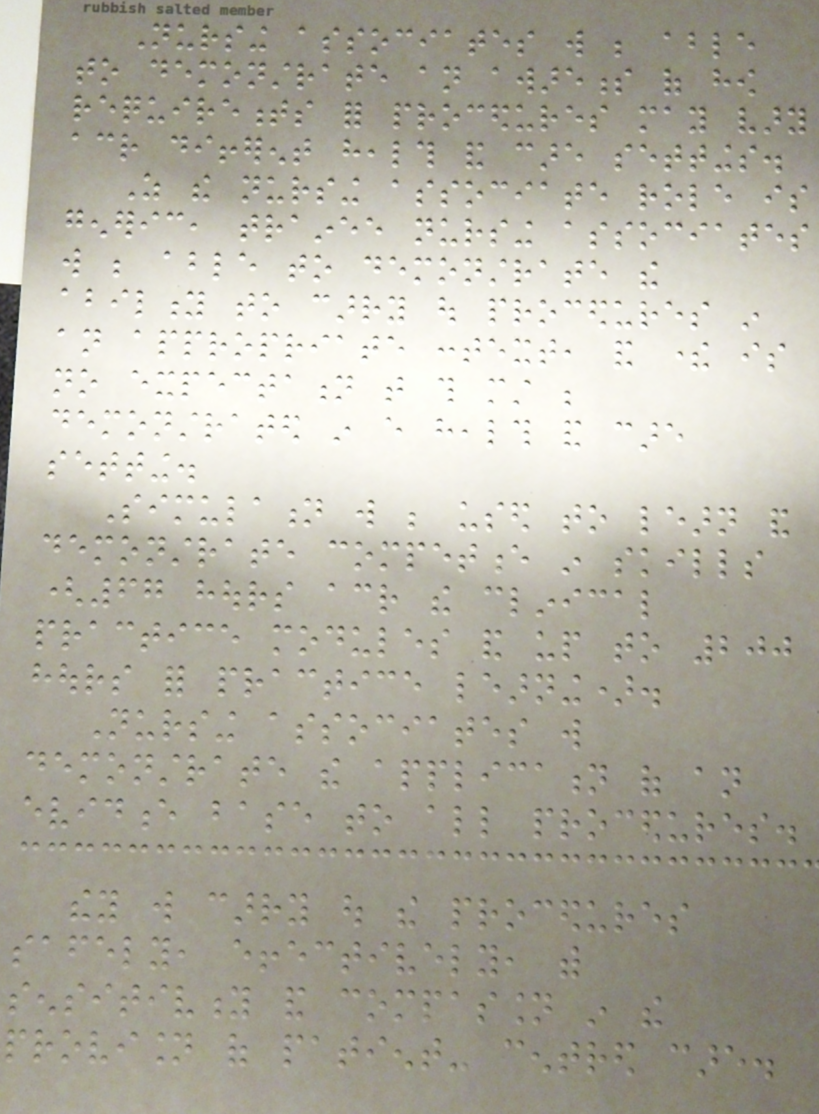Nursing associates will be able
to demonstrate an awareness of how
requirements for procedures may vary
across different health and care settings.
As the nursing associate role is
generic, trainee nursing associates
will be able to demonstrate the
ability to carry out procedures in
an appropriate context, and there is
no expectation that this must be
demonstrated in every health and care
setting.
Simulation will be used to learn and
demonstrate competence in skills
(67 hours across the clinical
practice modules and up to 200
hours for practice learning).
Nursing associates will
demonstrate the application of an
evidence base to all procedures.
they will carry out the procedures
safely, effectively, with
sensitivity and compassion in the
provision of patient- centred care.
